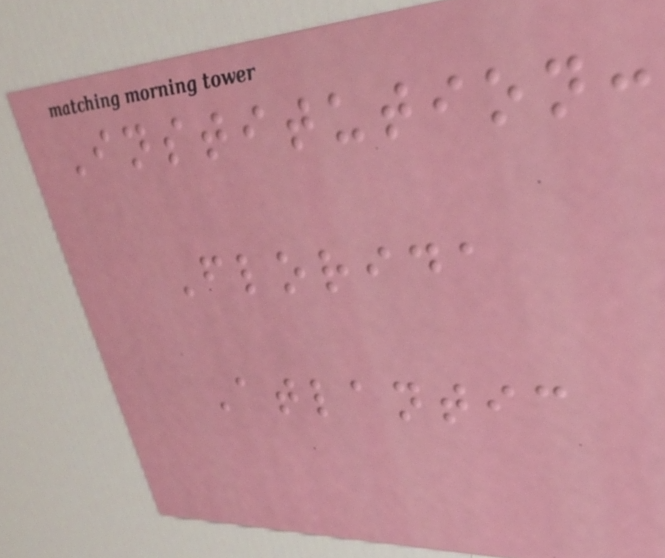Institution:
Florida
Atlantic
